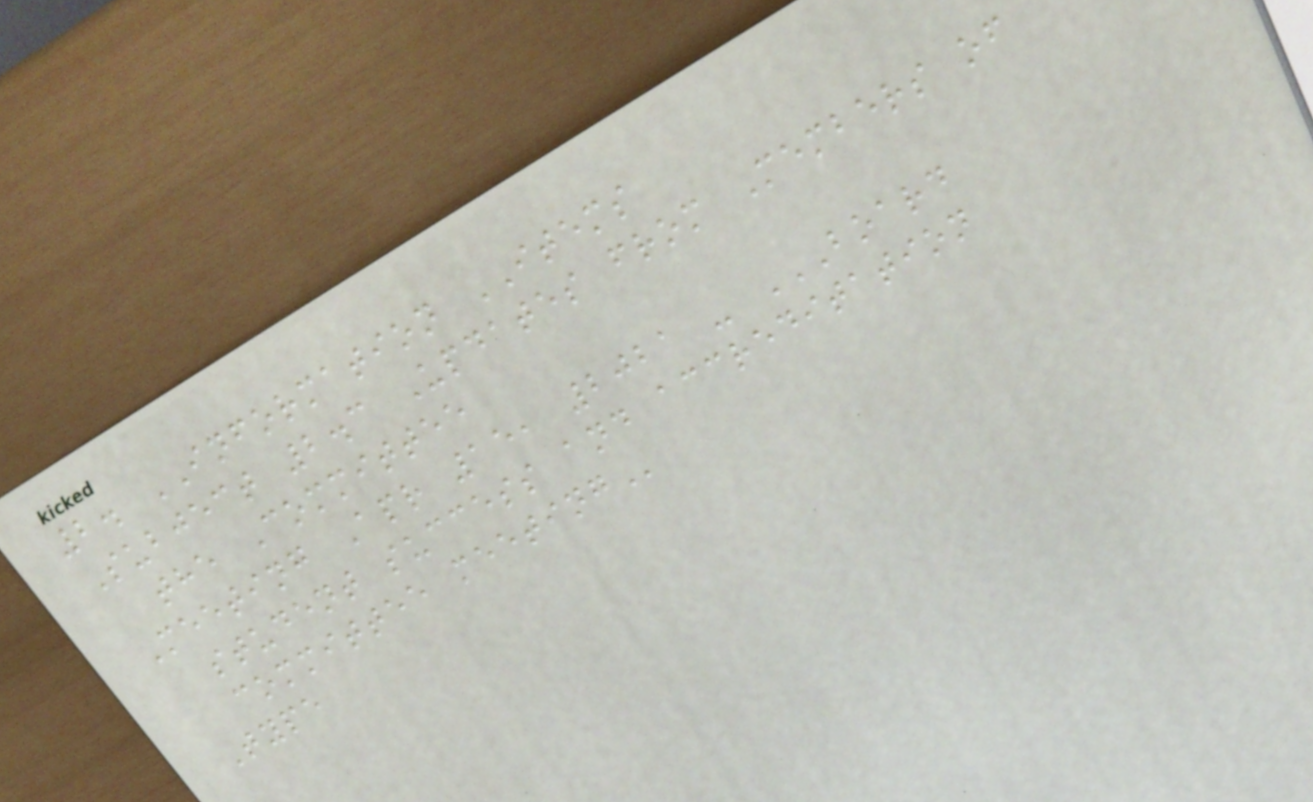2. INFORMATION ITEMS
Subject 2.3 Updates from Members of
the Committee
Meeting Apr 15, 2021 - BOARD
STUDENT SUCCESS AND ACCREDITATION
COMMITTEE MEETING
Type
